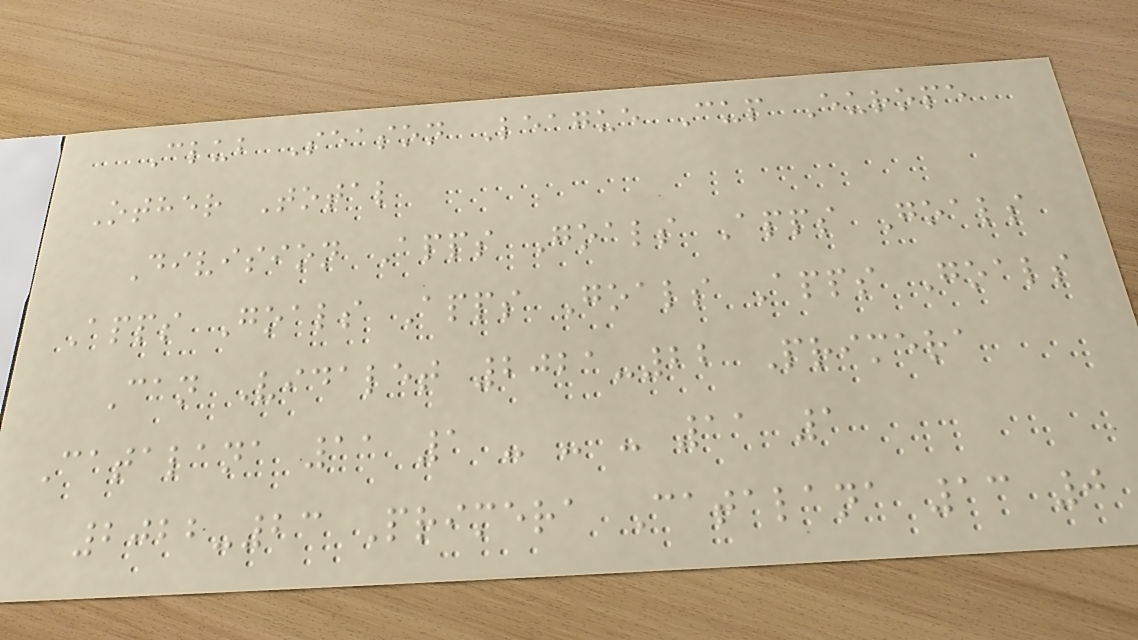Club Season League Cup Europe
Other Total
Division Apps Goals Apps Goals
Apps Goals Apps Goals Apps Goals
Can Vidalet 2021-22 Primera
Catalana 11 1 - - - 11 1
2022-23 Primera Catalana 13 0
